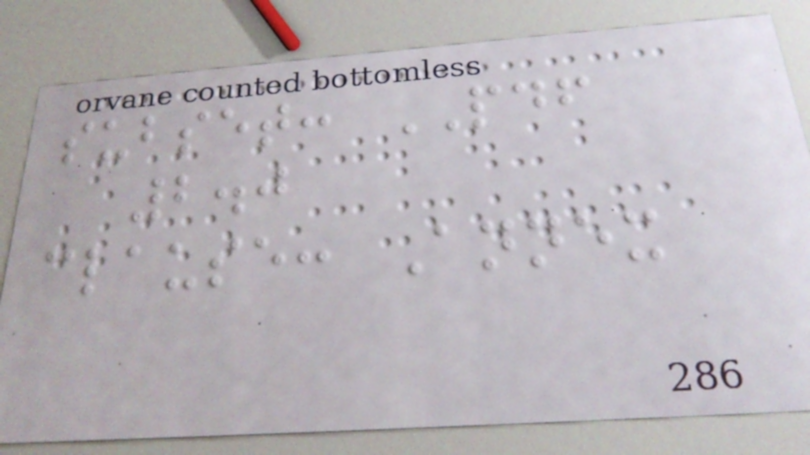subset: PDF
2.0
clause: Annex
